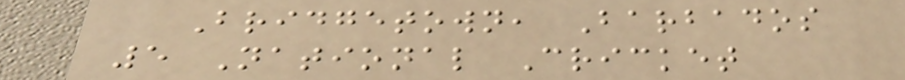Bridgetown, Barbados
5 National Cricket
